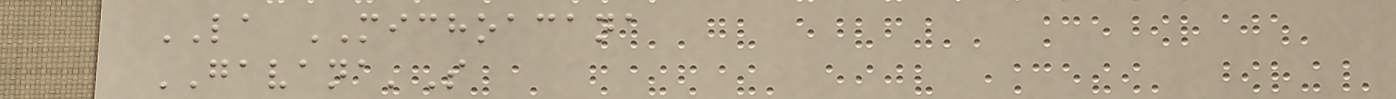LA MICHOACANA
GAVANA'S
